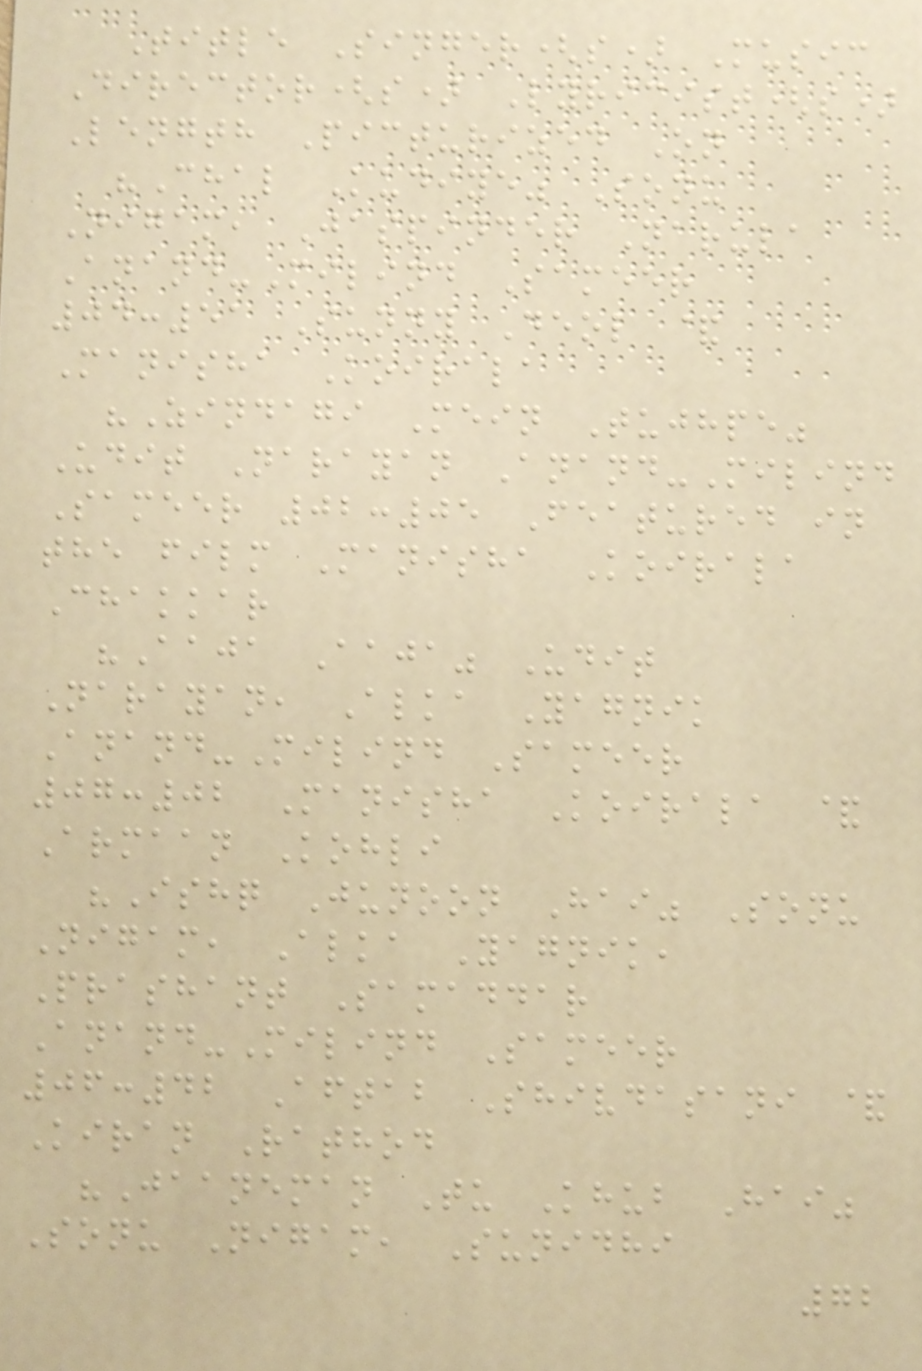Title Singer(s) Music
Director(s) Lyricist(s)
Length Picturized On
"Chal Kudiye" Sonu
Nigam, Jaspinder Narula
Anand-Milind Sameer
04:51 Sunny Deol &
Manisha Koirala
"Zindagi Mein Tujhpe"
Udit Narayan Anand-Milind
Sameer 02:05 Featured in
the film Manisha Koirala
Chakkar
"Aaja Aaja" Udit
Narayan, Alka Yagnik
Anand-Milind Sameer
07:02 Manisha Koirala &
Armaan Kohli
"Ishq Junoon Hai" Sonu
Nigam, Alka Yagnik,
Prashant Samaddar
Anand-Milind Sameer
06:42 Aftab Shivdasani &
Kiran Rathod
"Jaaneman Tu Khub Hai"
Sonu Nigam, Sunidhi
72
